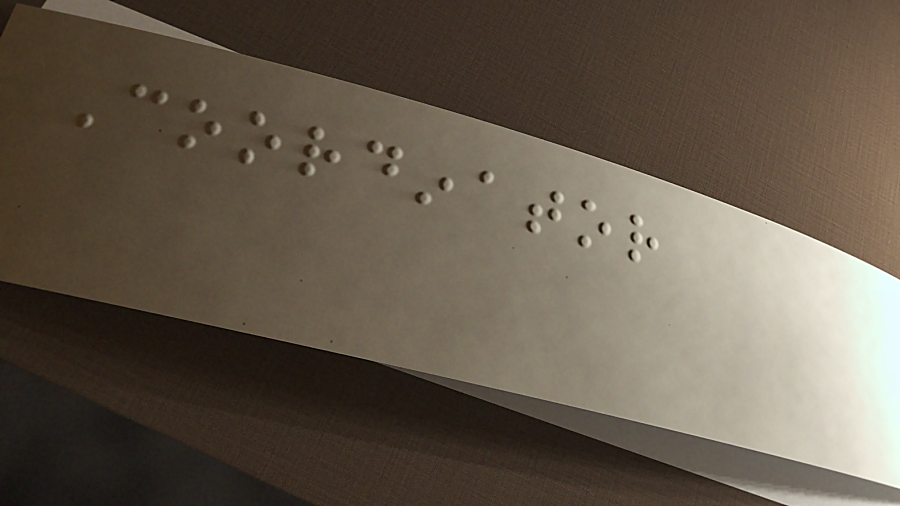Coordinator
